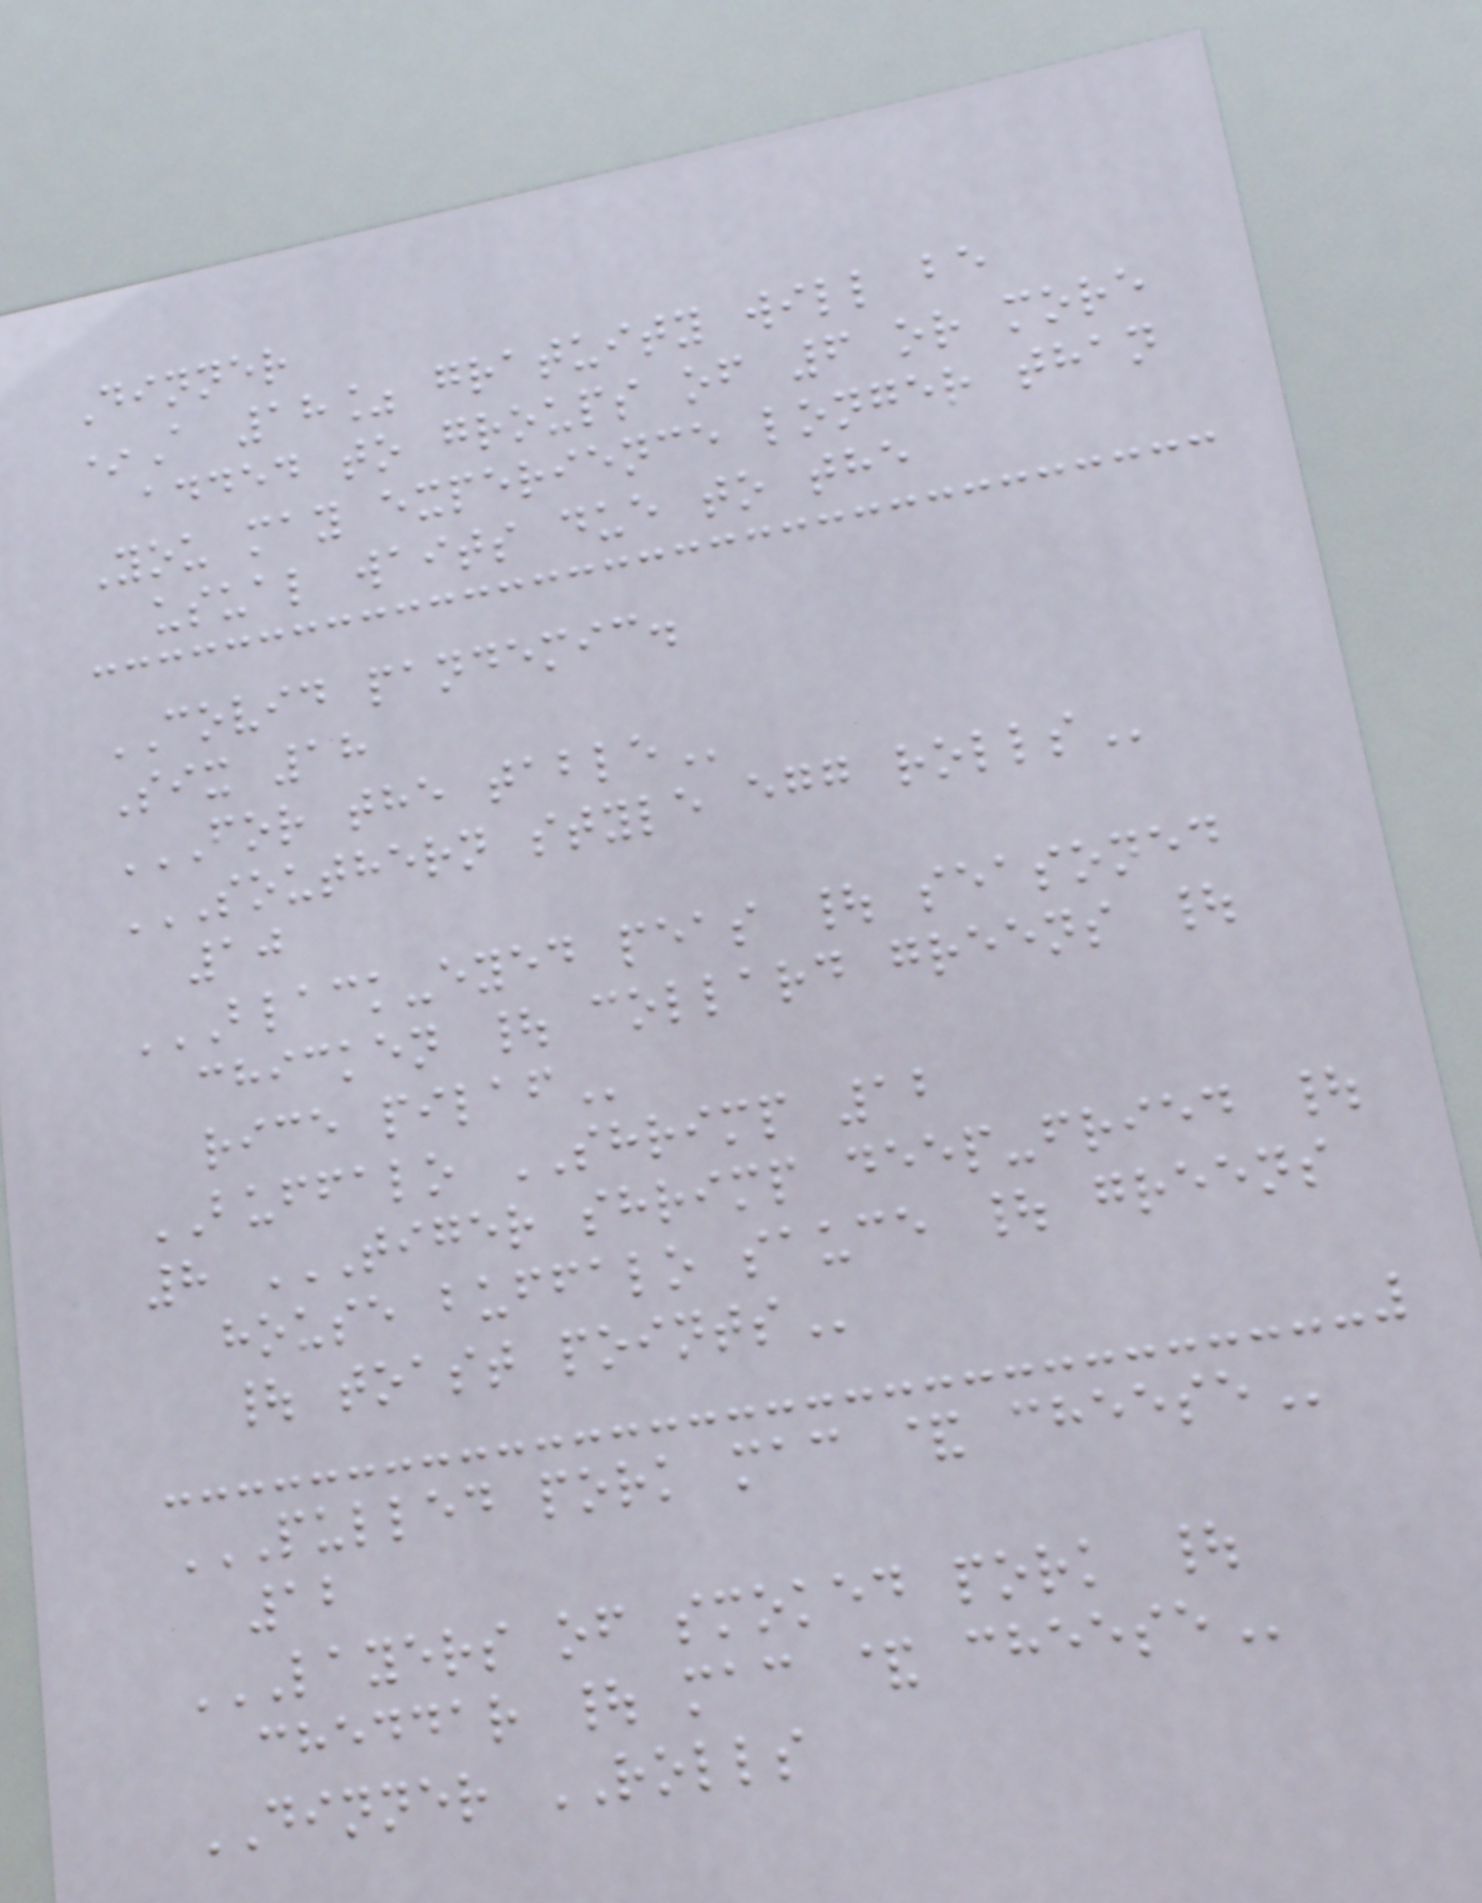Dinner
*A 18% gratuity will be
added to groups of 6 or more
You may experience longer than
usual waits due to the
COVID pandemic.
Six 18
FOR THE TABLE
SOUTHERN STYLE EGG ROLLS
10
BLACK-EYED PEAS | SEASONED
CHICKEN | COLLARD GREENS |
RICE PILAF
BUFFALO SHRIMP 12
8 TIGER SHRIMP DEEP-FRIED |
HOUSE BUFFALO SAUCE | GREENS
| TOAST POINTS
PULLED PORK MAC & CHEESE
12
LAYERS OF SMOKED PORK |
CHEDDAR | MAC & CHEESE
DINNER ROLLS
